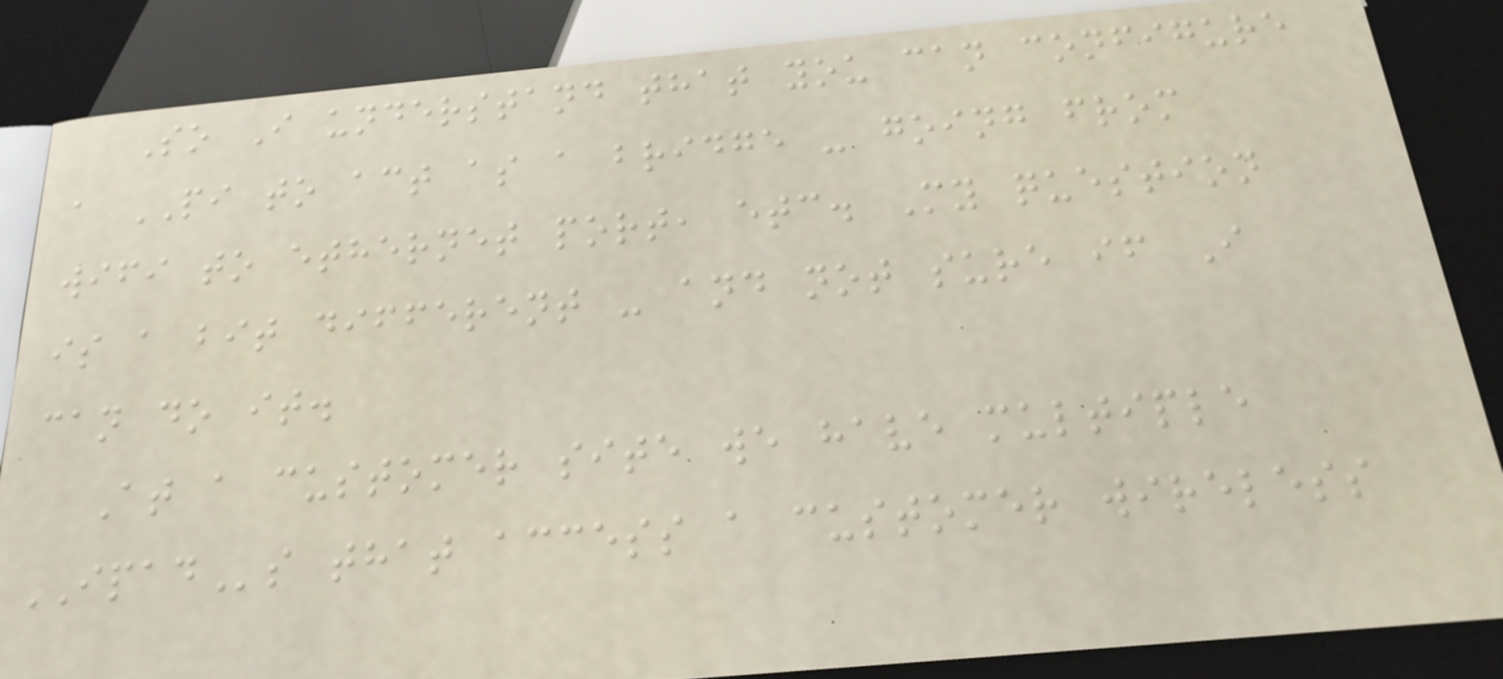So I understand that you can configure
a PI to act as a bridge - going from
wifi to ethernet port, etc. My question
is a bit different - and not sure if I
can do it.
At a customer site we have multiple
IPADs that access a customer wireless
